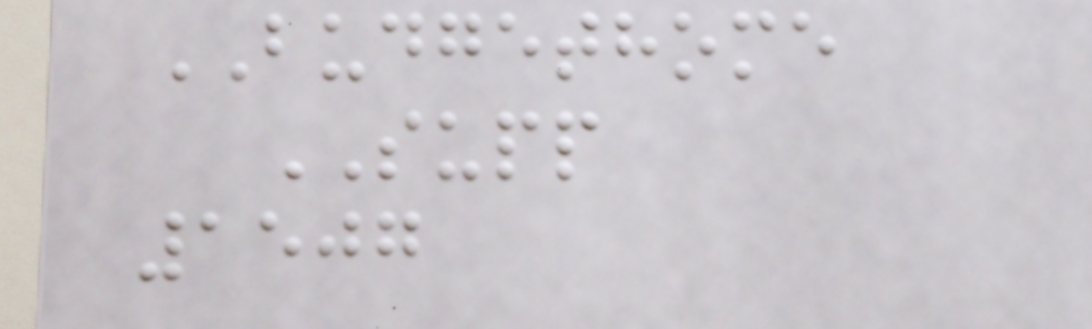BUDGETHOME
SUPP
1507
